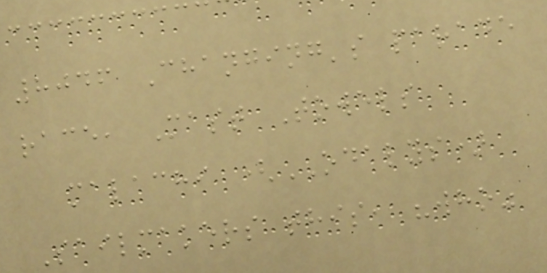8046 Changing's parade
race, Mast Towels
malachi (ODALYS)
Sailmakers this, "who"
